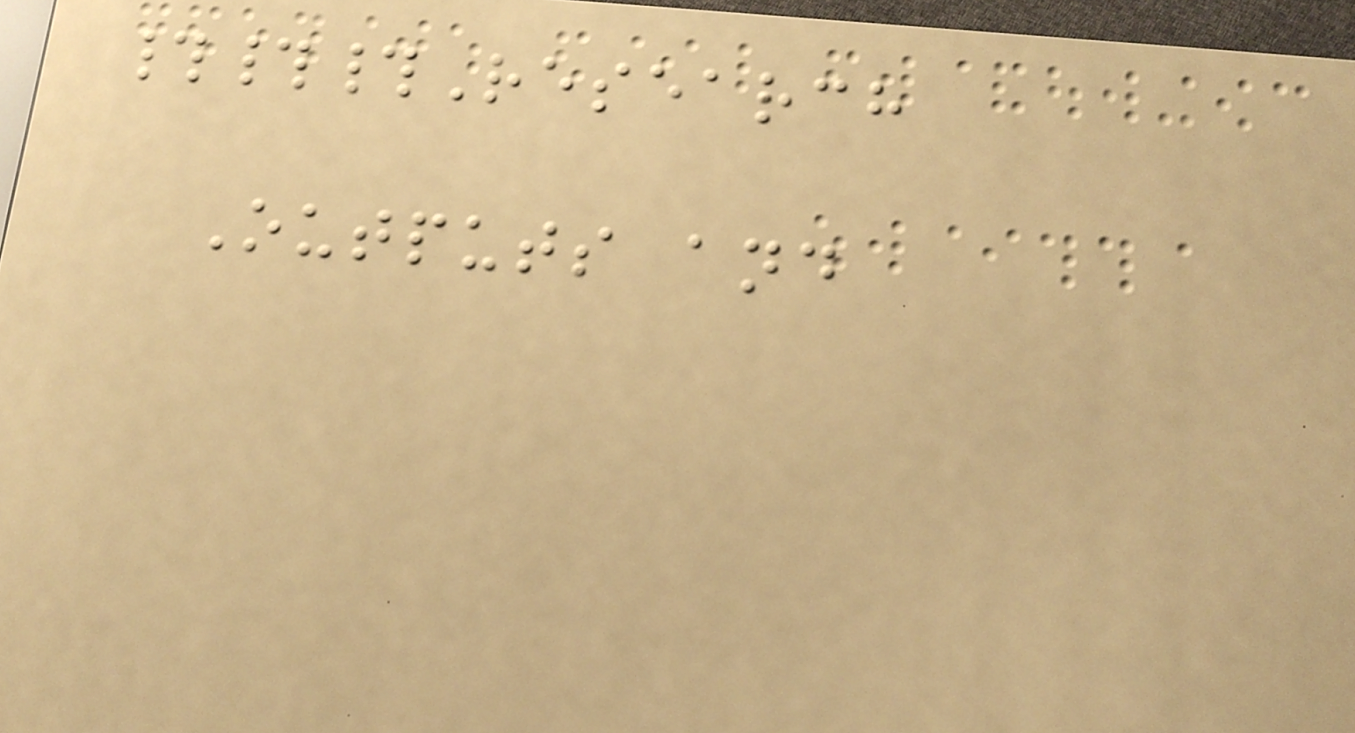###Research
Outputs and
